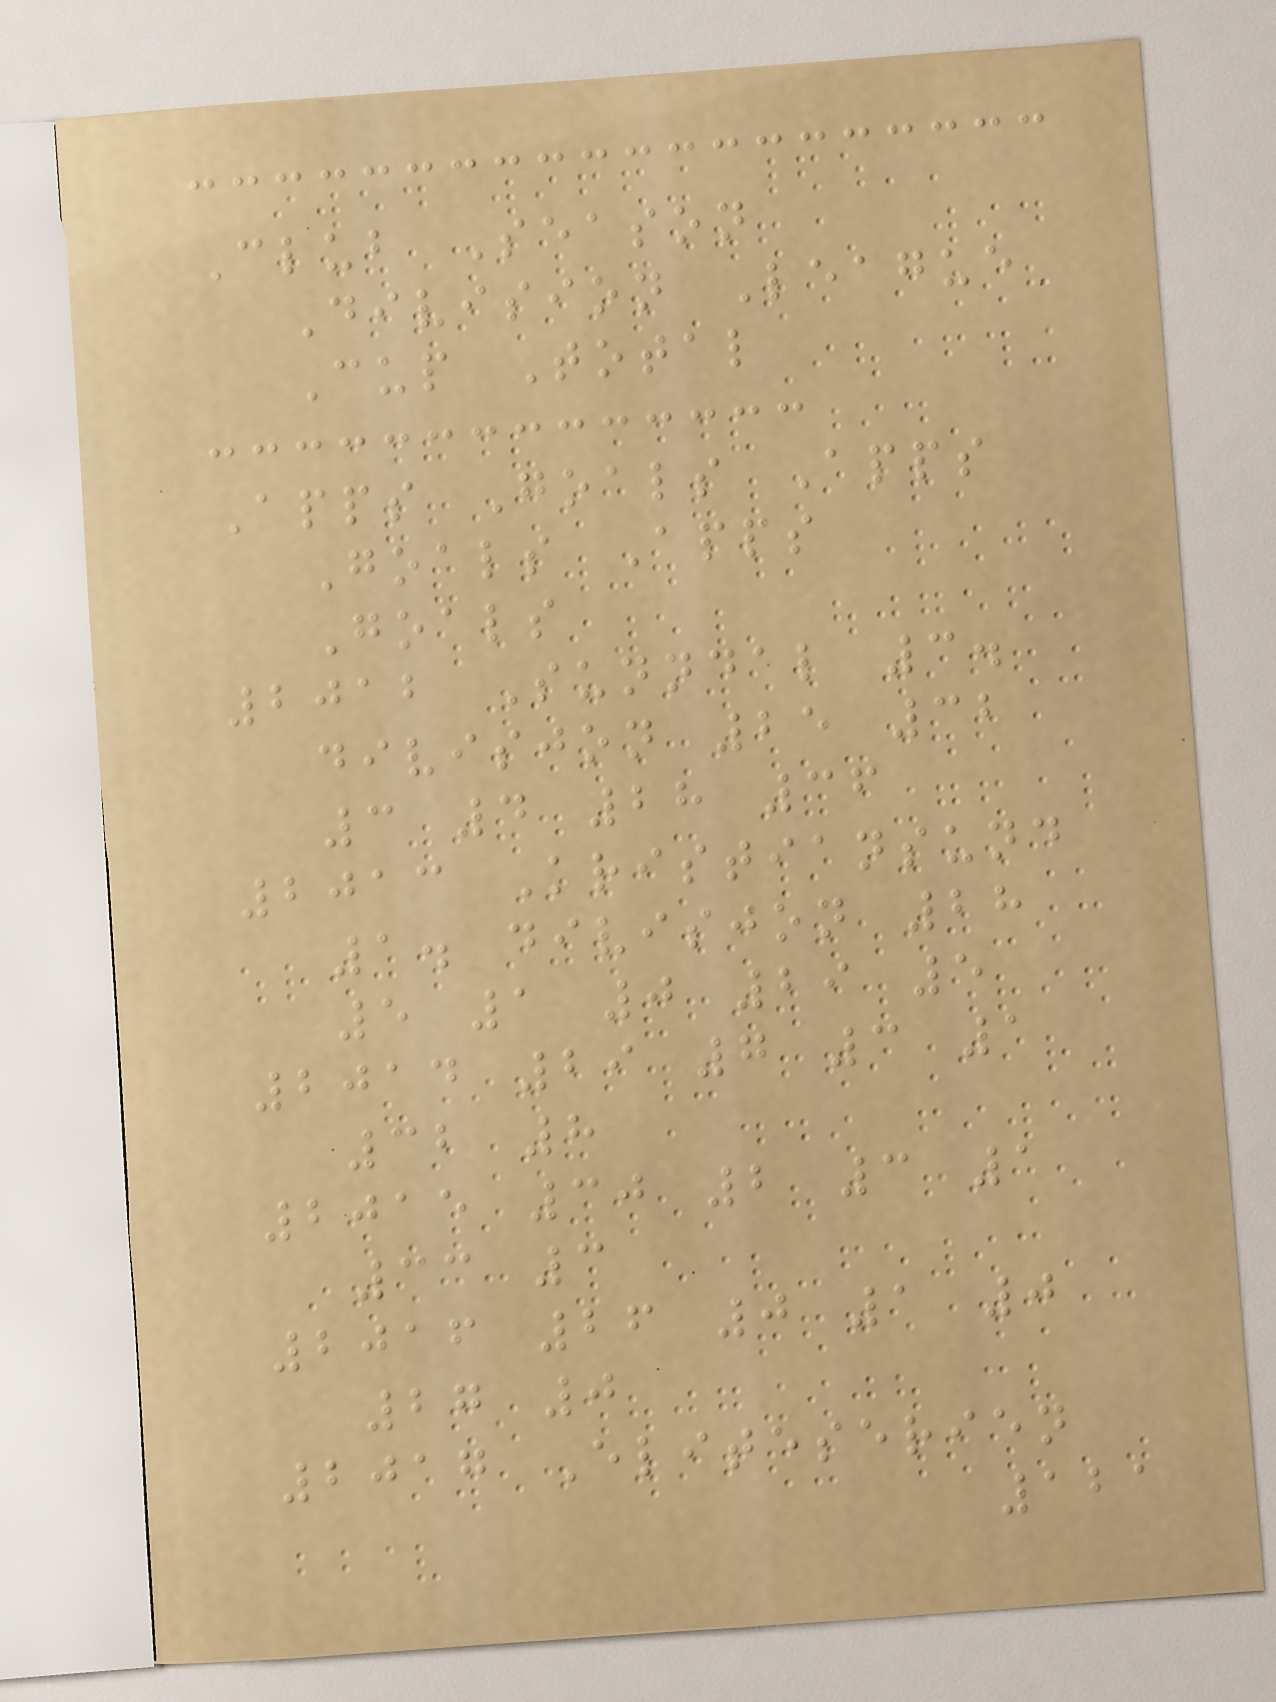Club Season
Division League
Cup Total
Apps Goals Apps
Goals Apps
Goals
2012 Sunndal 3.
divisjon 25 32
3 4 28 36
2013 Kristiansund
1. divisjon 28
5 1 0 29 5
2014 29 7 3 1
32 8
2015 30 2 3 1
33 3
2016 26 0 1 0
27 0
2017 Eliteserien
121
